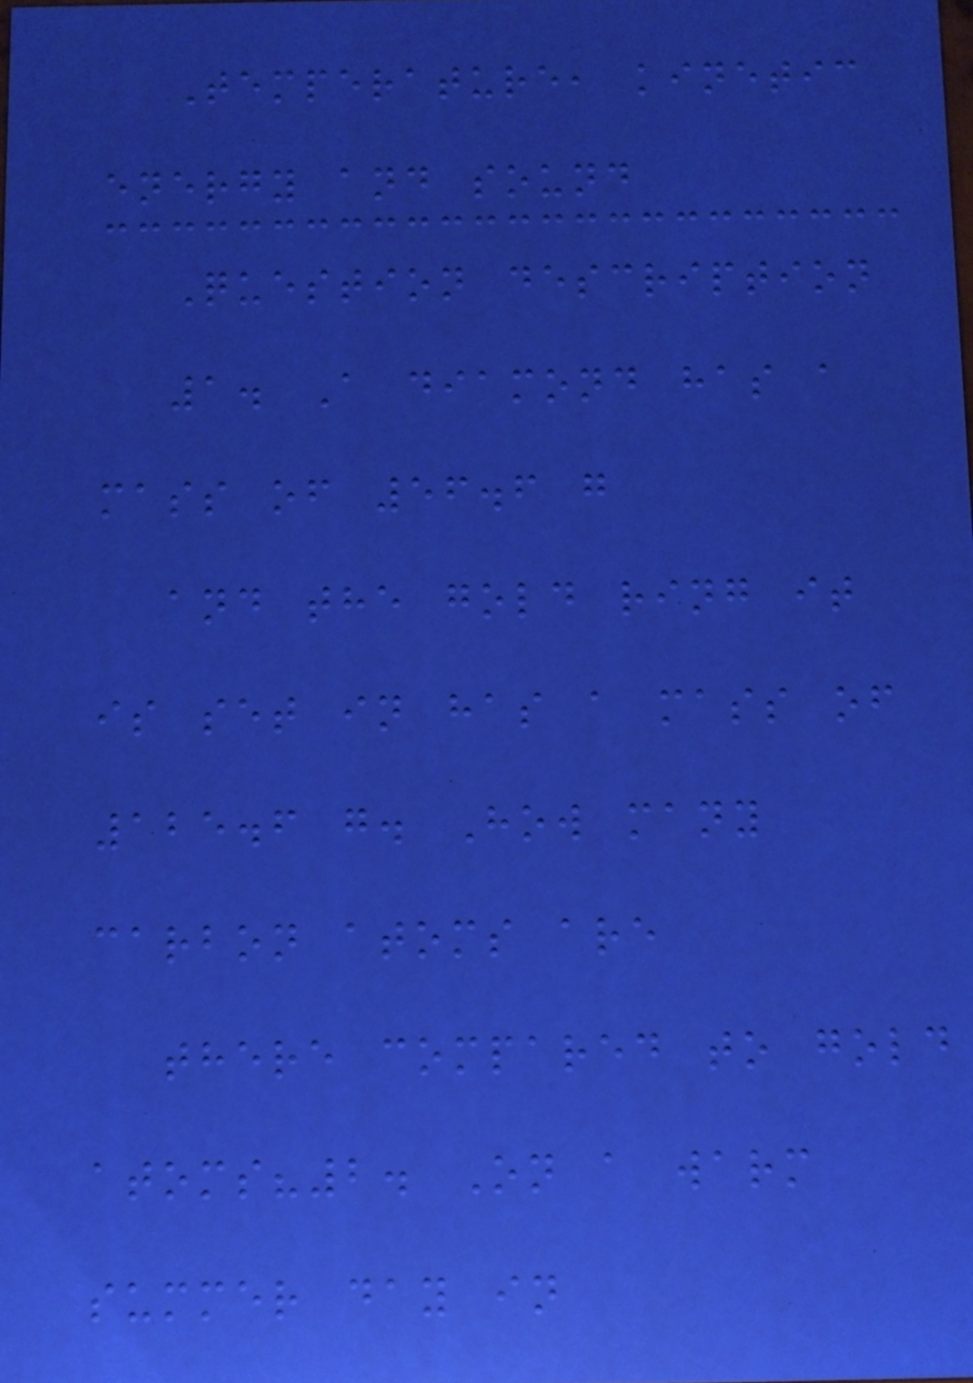Temperature, kinetic
energy and sound
Question description
1. A diamond has a
mass of 56.6 g
and the gold ring it
is set in has a mass of
125.6 g. How many
carbon atoms are
there compared to gold
atoms?2. On a warm
summer day in
